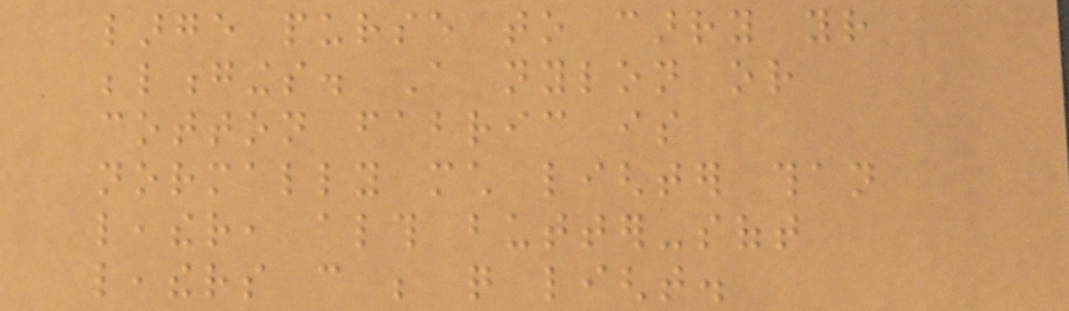large purse to carry your
belongings. A nylon or
cotton fabric is
normally much lighter than
leather, although butter-soft
leathers can be quite light.
